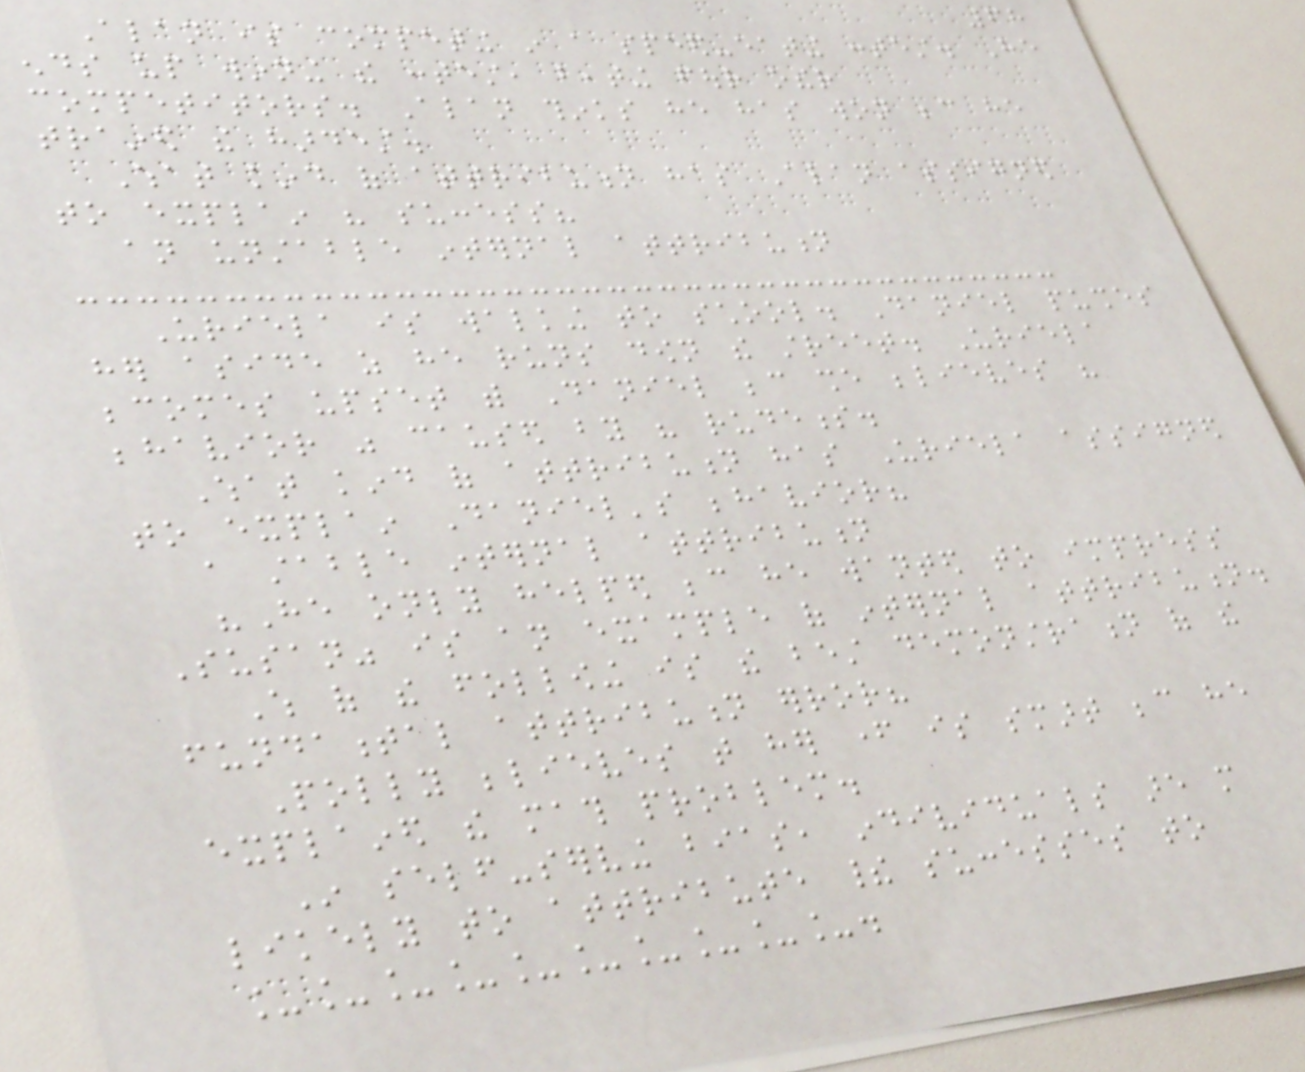68
Alan is competing in a speed-eating contest. He
ends up winning the contest, beating four other
competitors. Alan thinks he has won because he
trained the hardest.
What kind of attribution has Alan assigned
to explain his success?
an unstable internal attribution
Uriela is walking to school. Daniel pushes
her aside as he runs down the street. Uriela
becomes upset with Daniel because she believes his
behavior was caused by his rudeness.
What kind of attribution has Uriela assigned
to explain Daniel's behavior?
a stable internal attribution
"He only helped because he wanted to impress
Susan" is an example of internal attribution.
Which of the following is the best demonstration of the
fundamental attribution error?
Polly believes that her father is smart because he
explained the math problem.
In self-serving bias, individuals are more
likely to attribute their successes to
__________.
